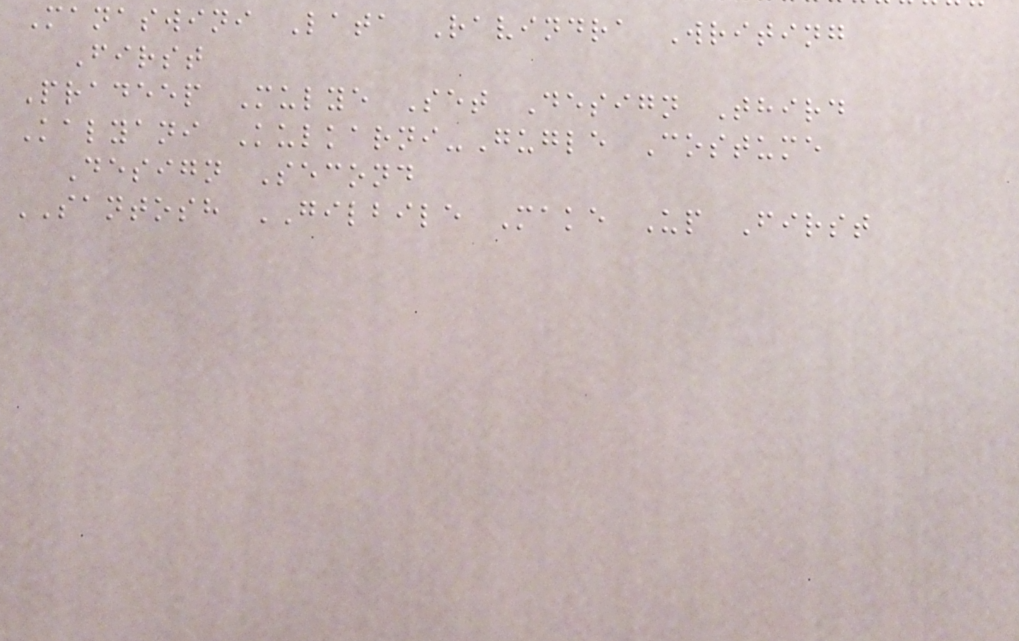Manaswini Lata Ravindra Writing
First
Pradeep Mulye Set Design Third
Kalyani Kulkarni-Gugle Costume
Design Second
SANTOSH GILBILE Make Up First
